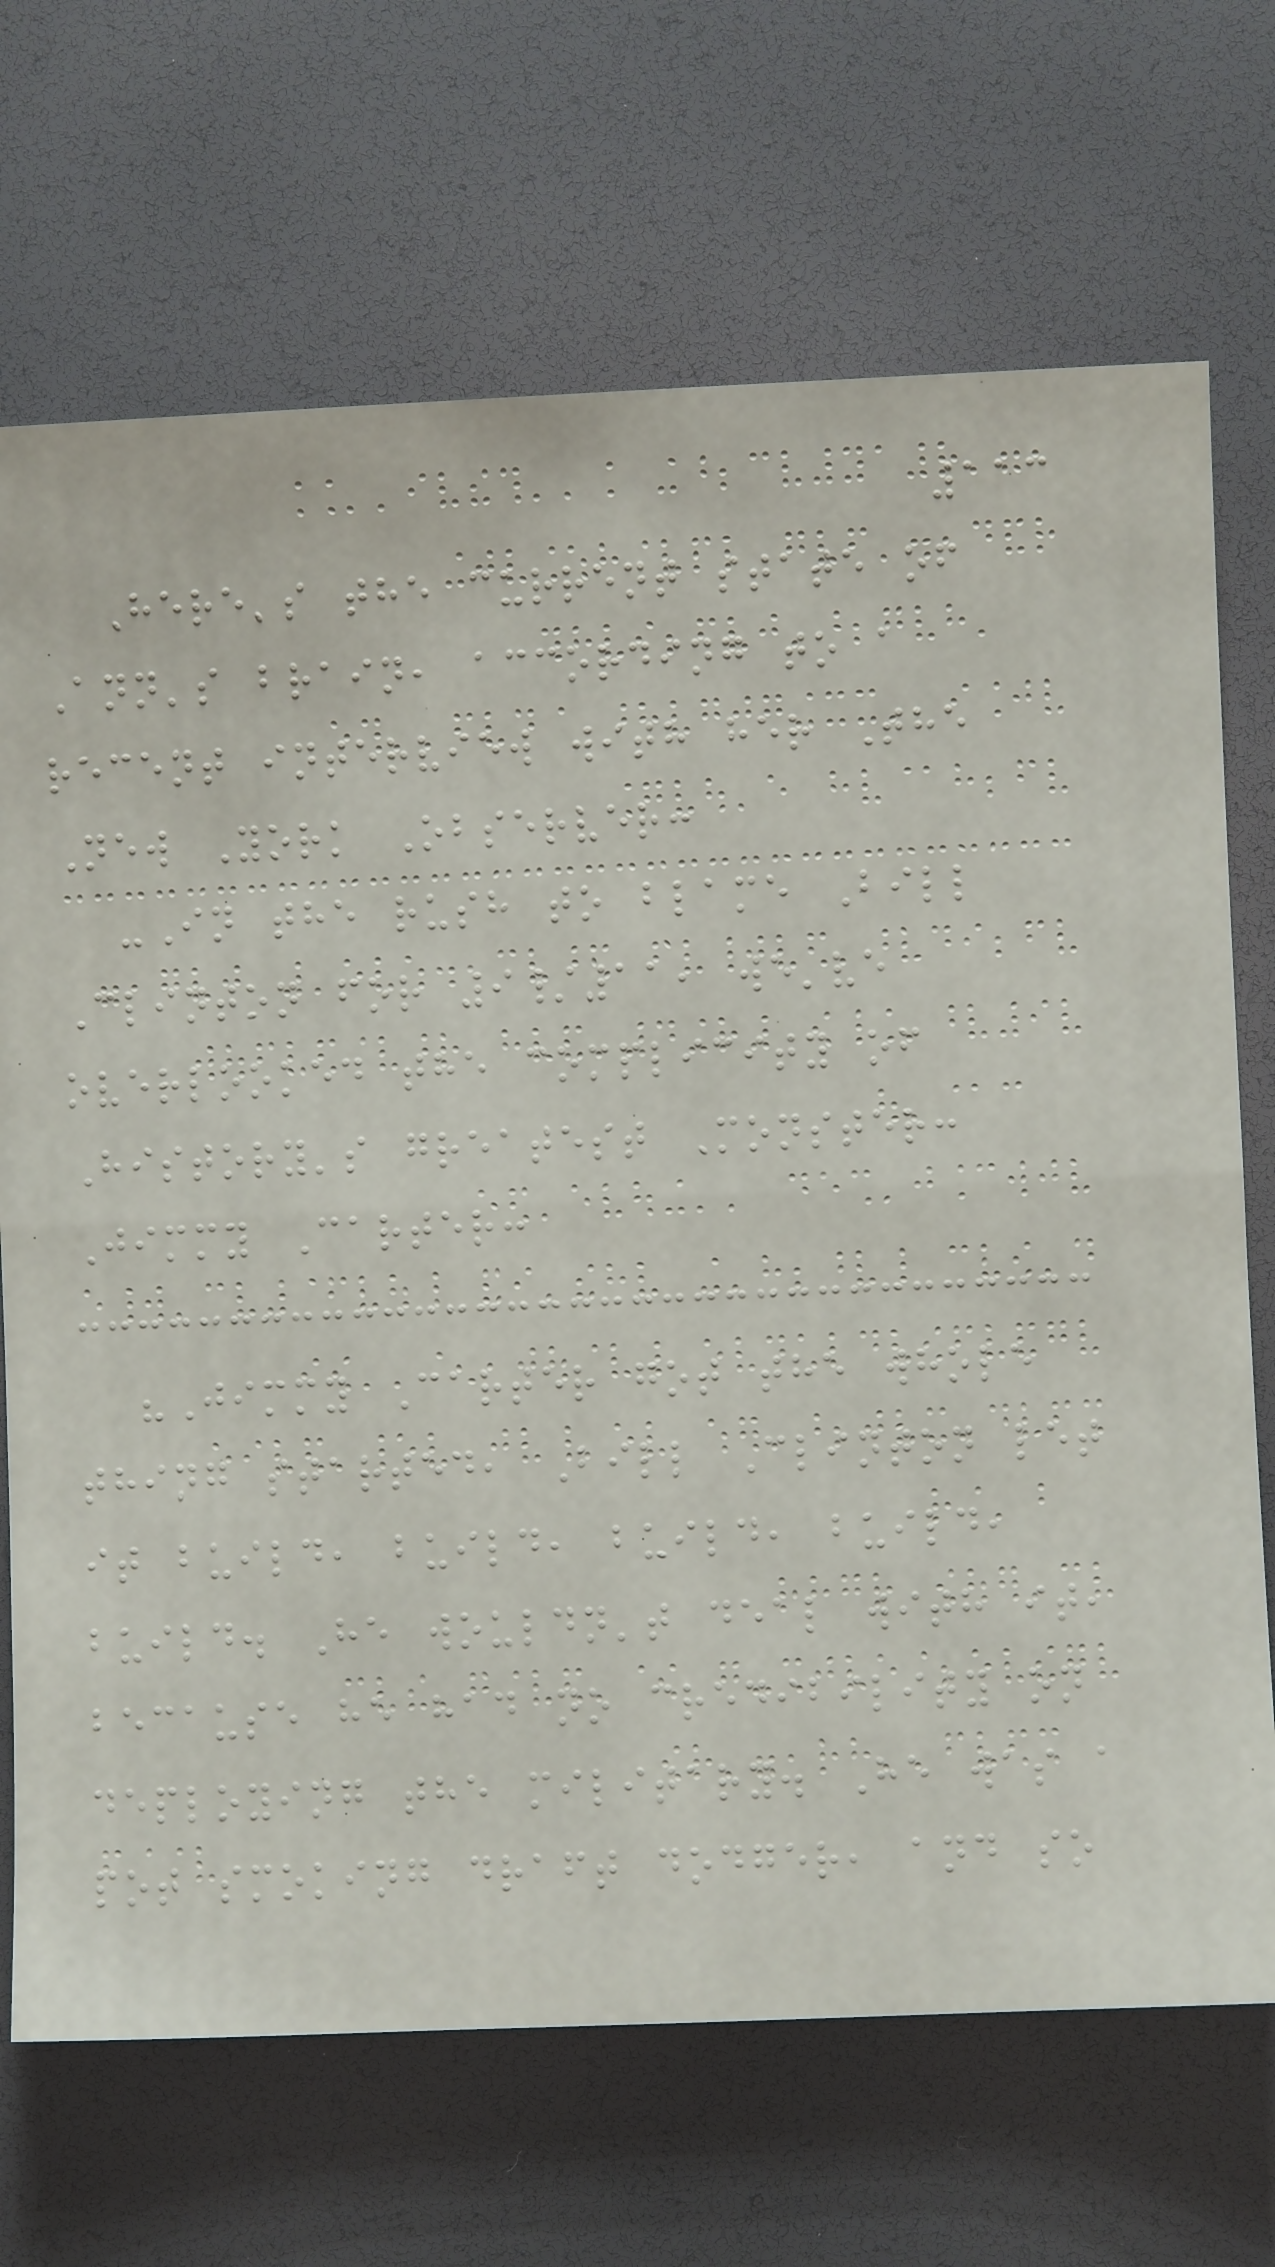113
Here's the current state of
Ann's brain, according to a
recent interview with her The
New York Observer:
-In the rush to blame Bill
Clinton for 9/11, we've
overlooked the complicity of
History's greatest Monster:
Jimmy Carter:
"Jimmy Carter got the whole
thing started, Bill Clinton let
it build, build, build, build,
build. He wouldn't deal with it,
because he had no credibility on
deploying the military. He was a
pot smoking draft dodger, and so
